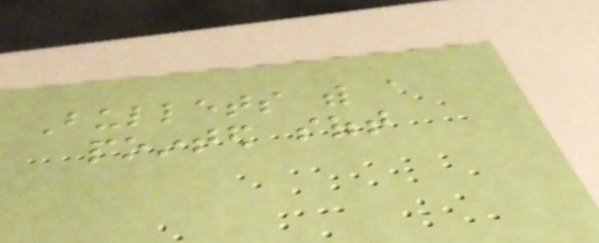Bullets with a
pointed soft
